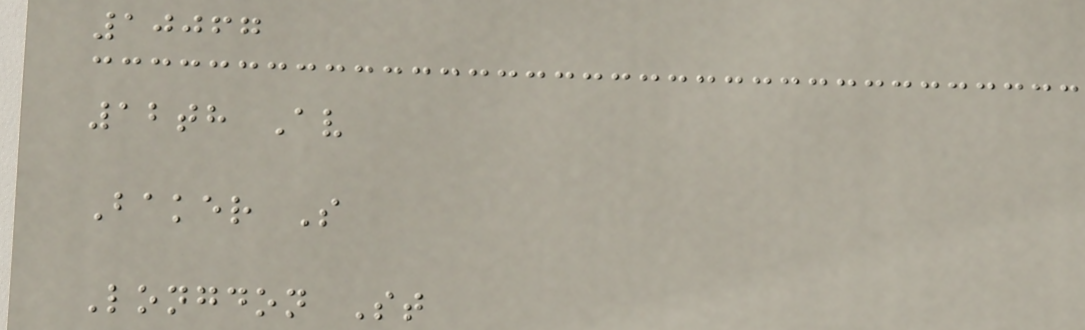10067
12th Av
Baker S
Longdon St
